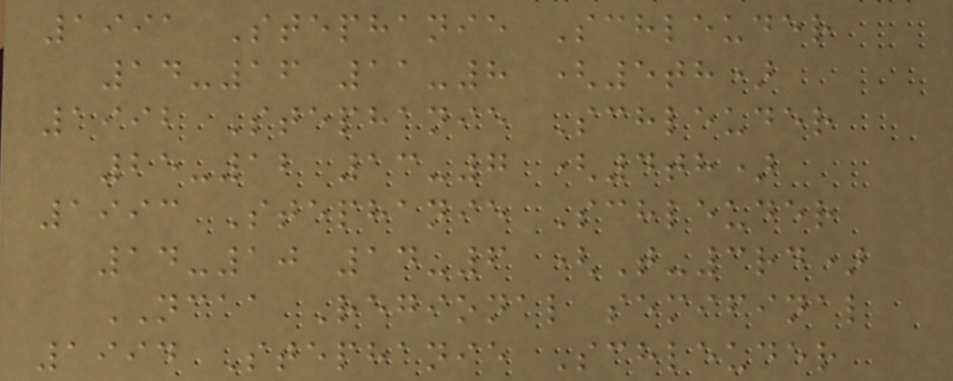1991 Stephanie Schleuder
14-16 11-8 (5th)
1992 Stephanie Schleuder
25-12 13-7 (4th)
1993 Stephanie Schleuder
14-10 14-6 (T-3rd)
NCAA Regional semifinal
1994 Stephanie Schleuder
